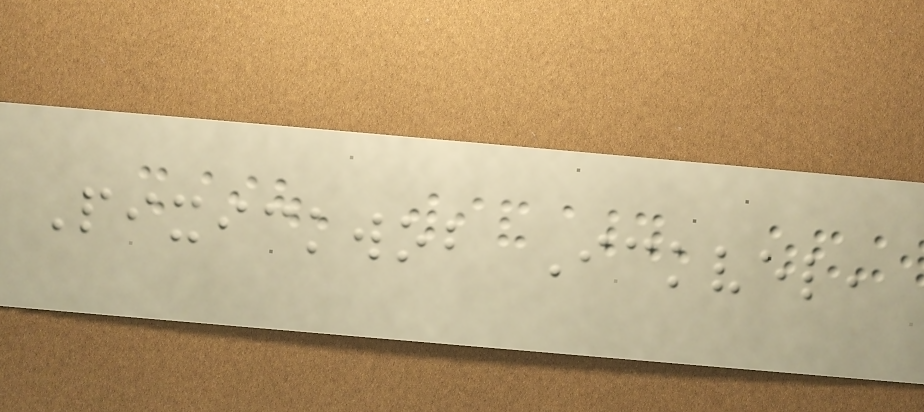Pixickwob Ickvel,
